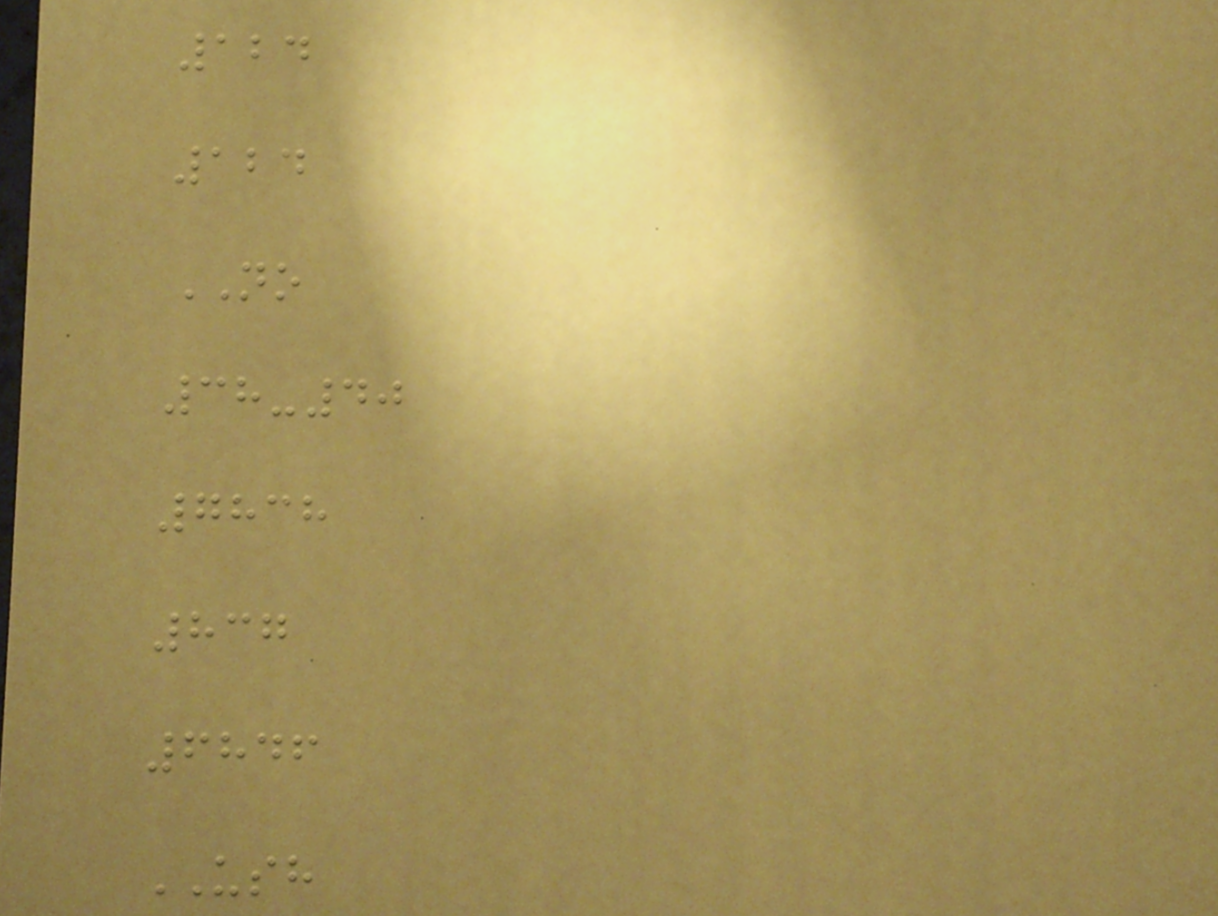124
124
NO
38-40
7838
837
6846
USH
